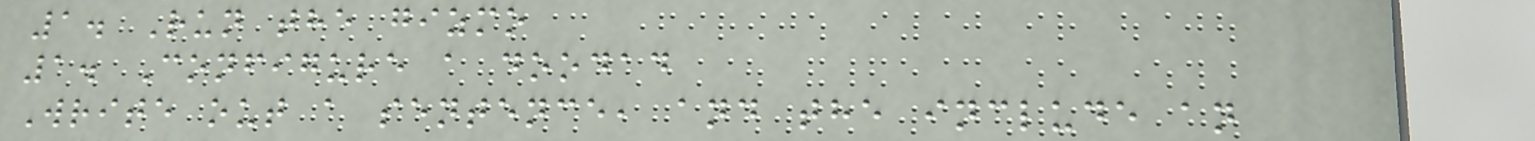1. Run the gizmo
1. Configure a doodad
Write out a sentence, and the include an
